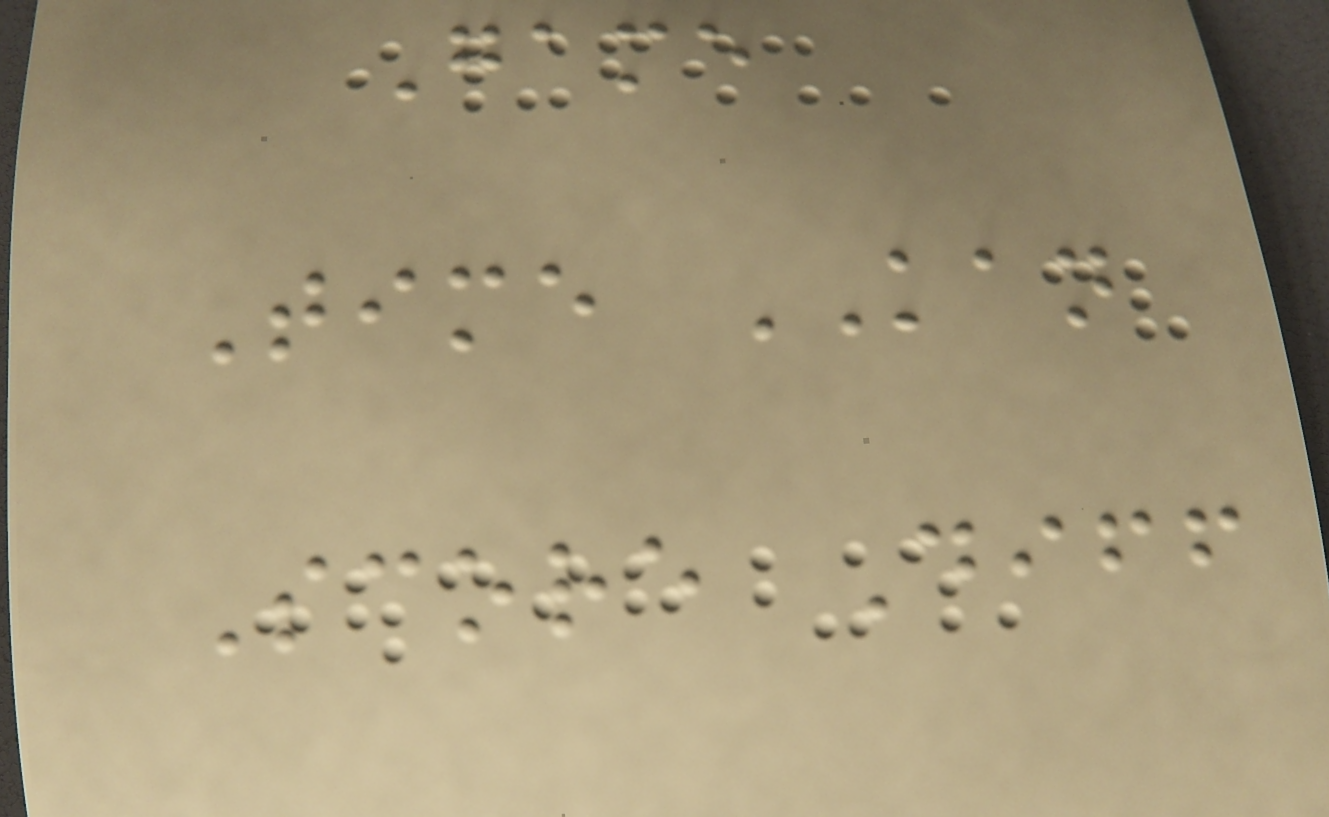Game
Time KAN
Score Diff
